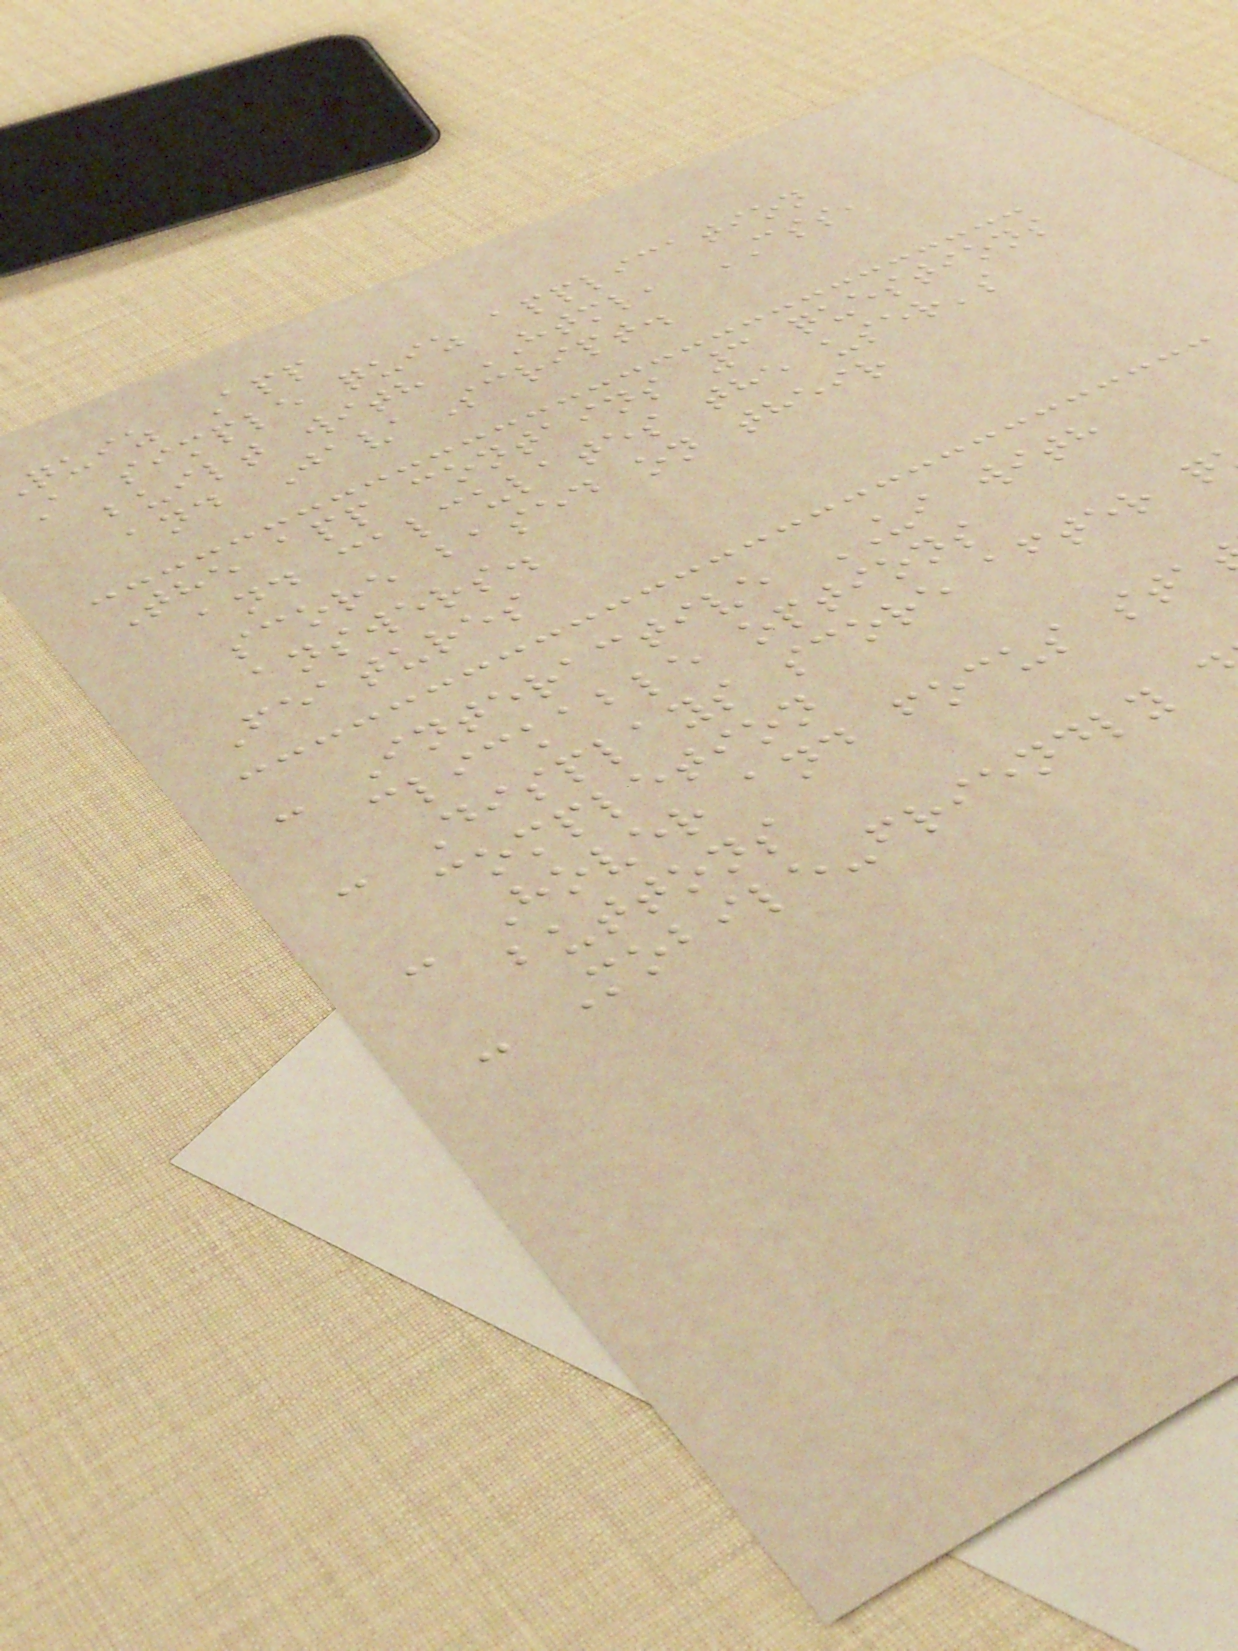quiz App
A simple quiz application
built with HTML, CSS,
and JavaScript.
The app contains 3 questions
and calculates the user's
score based on their
answers.
Features
- Interactive UI with
clickable options
- Displays score after q
completion
- Hover and focus sta
buttons
- Mobile-friendly
